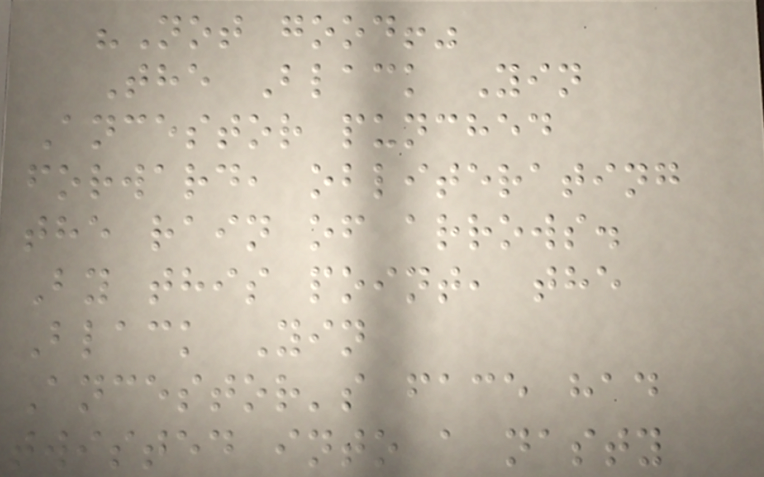"Not good!"
The Black Yin
Ancestor punched
forward, obliterating
the rain of arrows.
By this point, the
Black Yin
Ancestor's face had
twisted into a nasty
